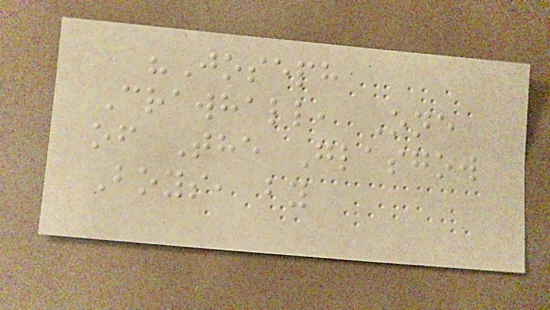"Joseph
Crawhall, One
of The Glasgow
Boys, by
